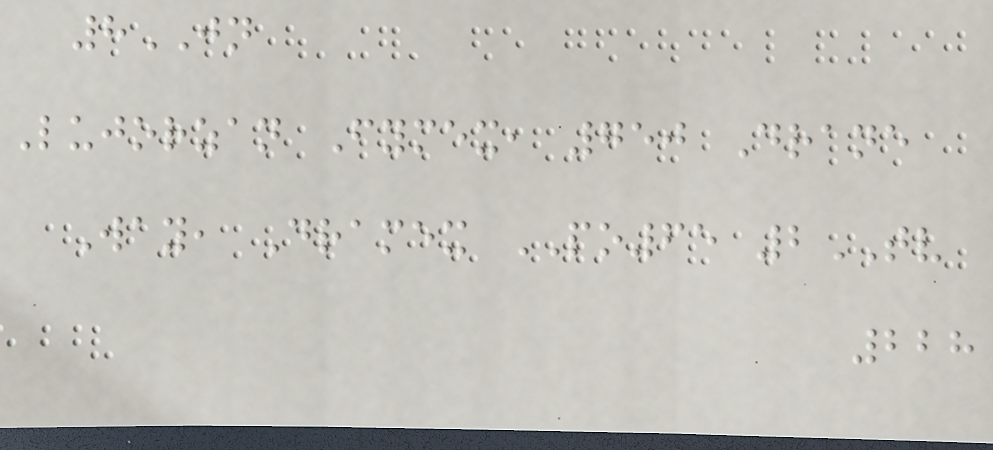8JN
Lujorzan Fymex, 750 Drane
Way, Dramex PO65 2TV
228
